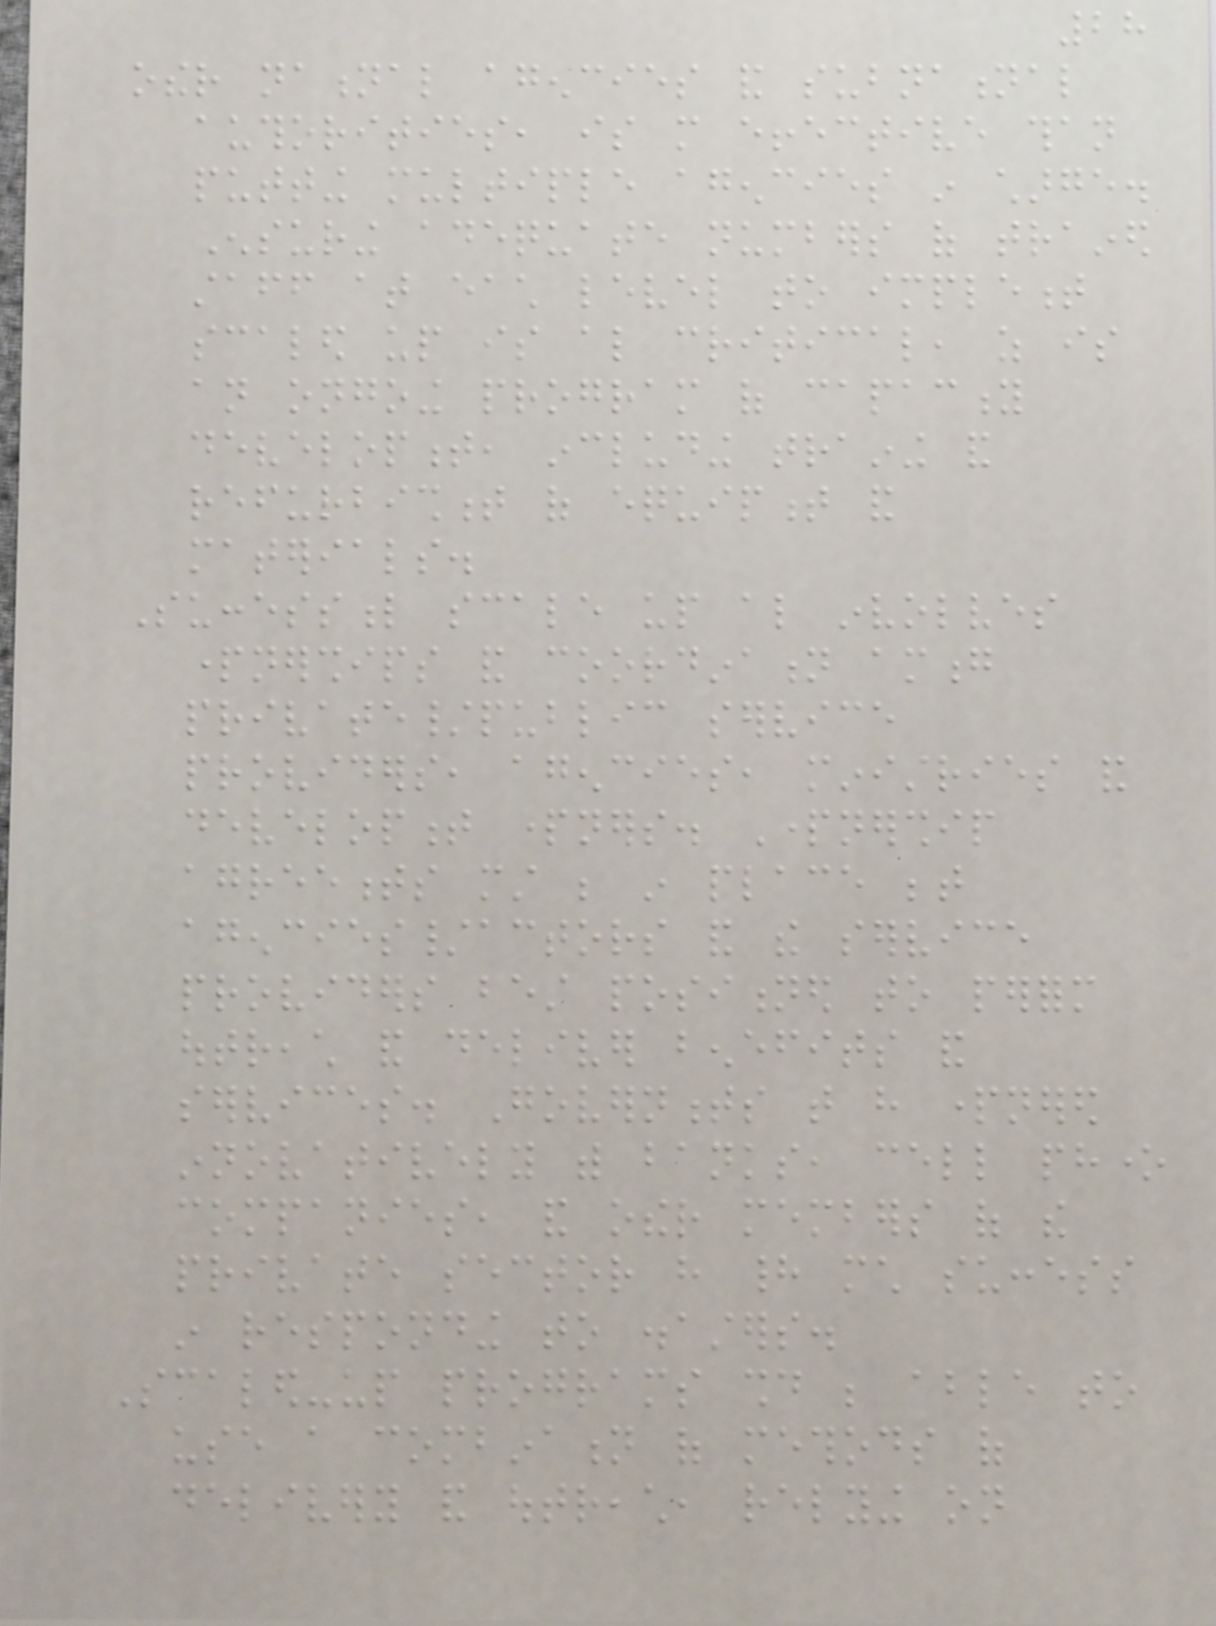28
other national agencies and subnational
authorities, is more effective than
putting multiple agencies in charge.
Ensuring adequate numbers of trained
staff at each level to implement
scaled up is also critical, as is
an ongoing program of capacity
development, including training and
refurbishment of equipment and
materials.
Successful scale up also involves
partnerships and coordination among
private/public service
providers, agencies, ministries and
development partners. Partnership
agreements must be in place between
agencies/actors and the service
providers best positioned to perform
outreach and deliver benefits and
services. Governments that have partnered
innovatively with banks, cell phone
companies, and other members of the
private sector have had much success
in responding to disasters.
Scaled-up programs should be able to
use a combination of methods of
delivery and outreach, relying on
